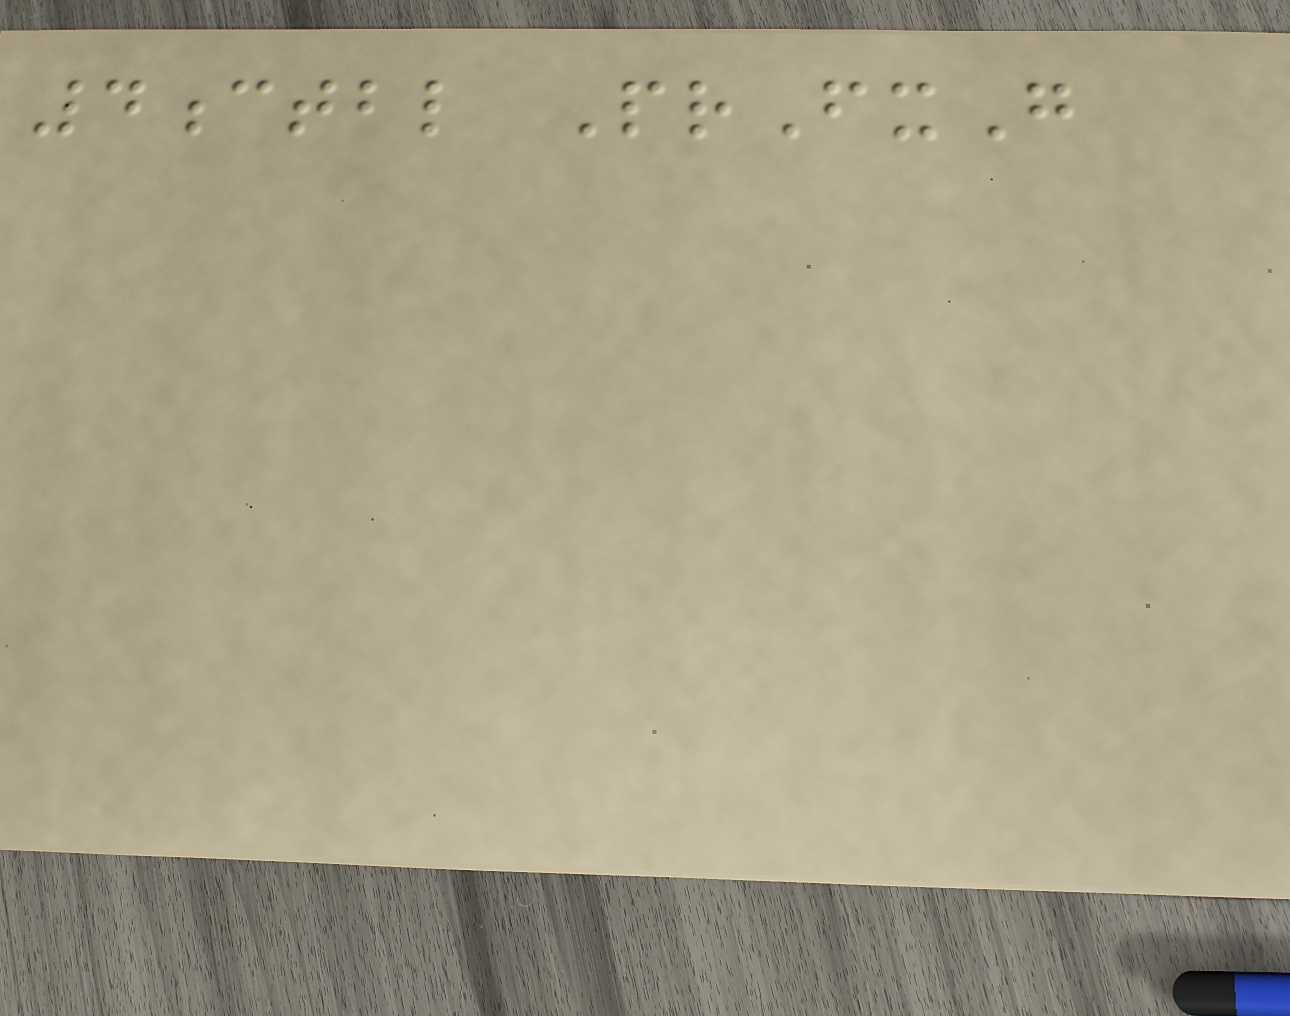4ctbl PrFxG
